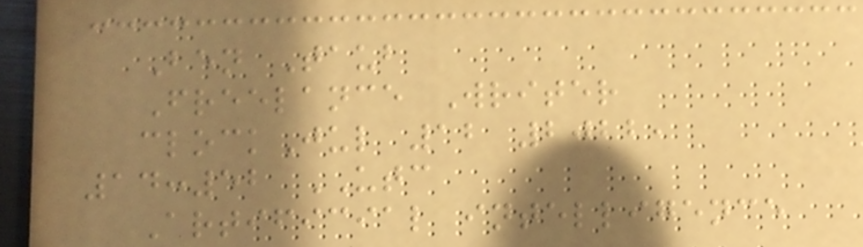Ben Taub
Freelance Writer
clockJul 12 2022,
14:52 UTC
Artificial intelligence
